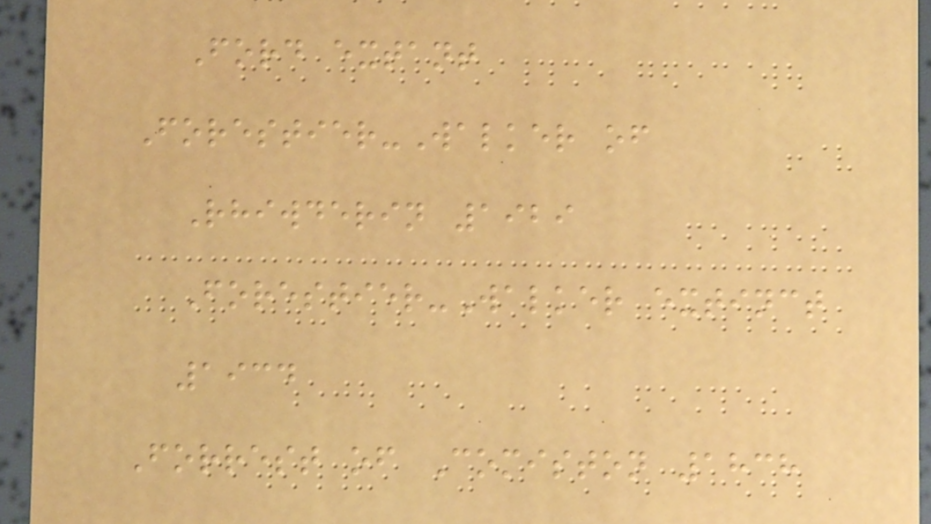Ford extant
Forestier-Walker of
Rhiwderin 1929
Forestier-Walker extinct
1934
Forrest of Comiston 1838
